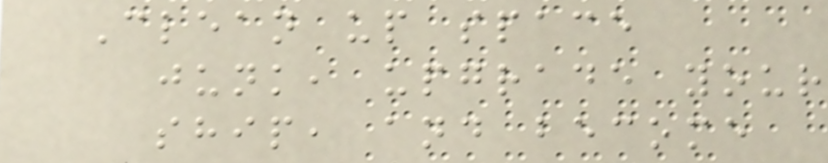Clean up space
junk, upgrade your
ship, and become
